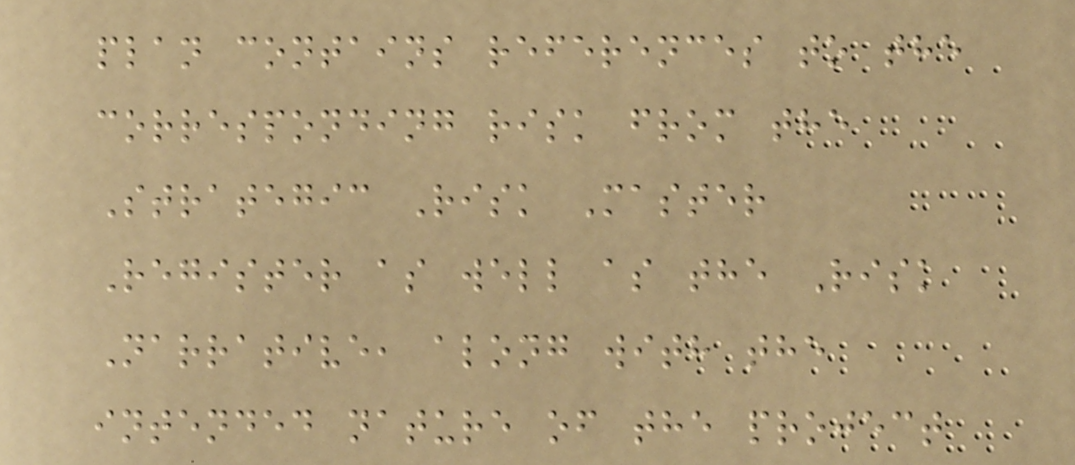plan contains references to the
corresponding risk from the
Strategic Risk Master
Register as well as the Risk
Narrative, along with the
intended nature of the project
